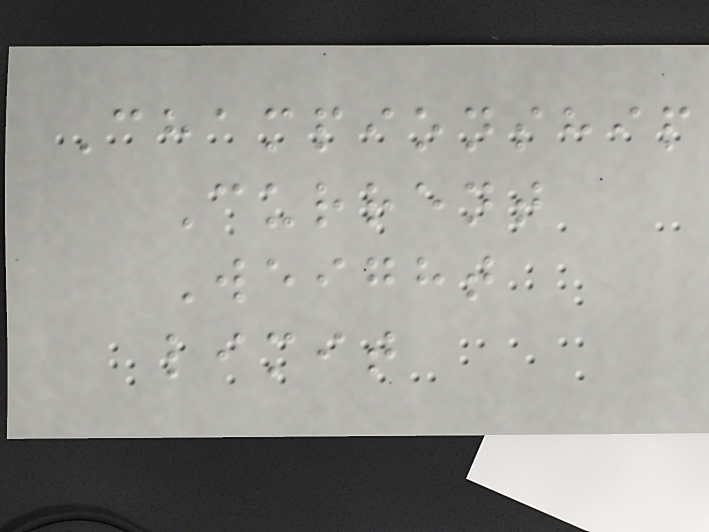Championship
Current
Weight
limit
